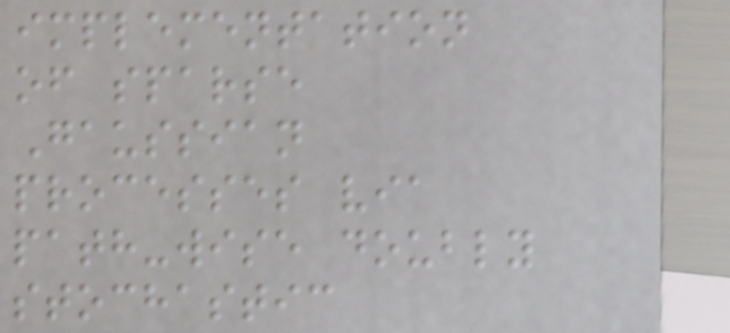implementation
of sparse
Gaussian
processes via
path-wise doubly
stochastic
